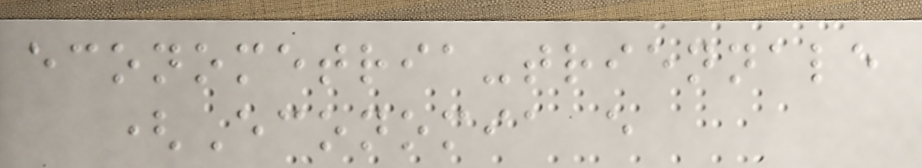econometria-triennale
(Economia e
